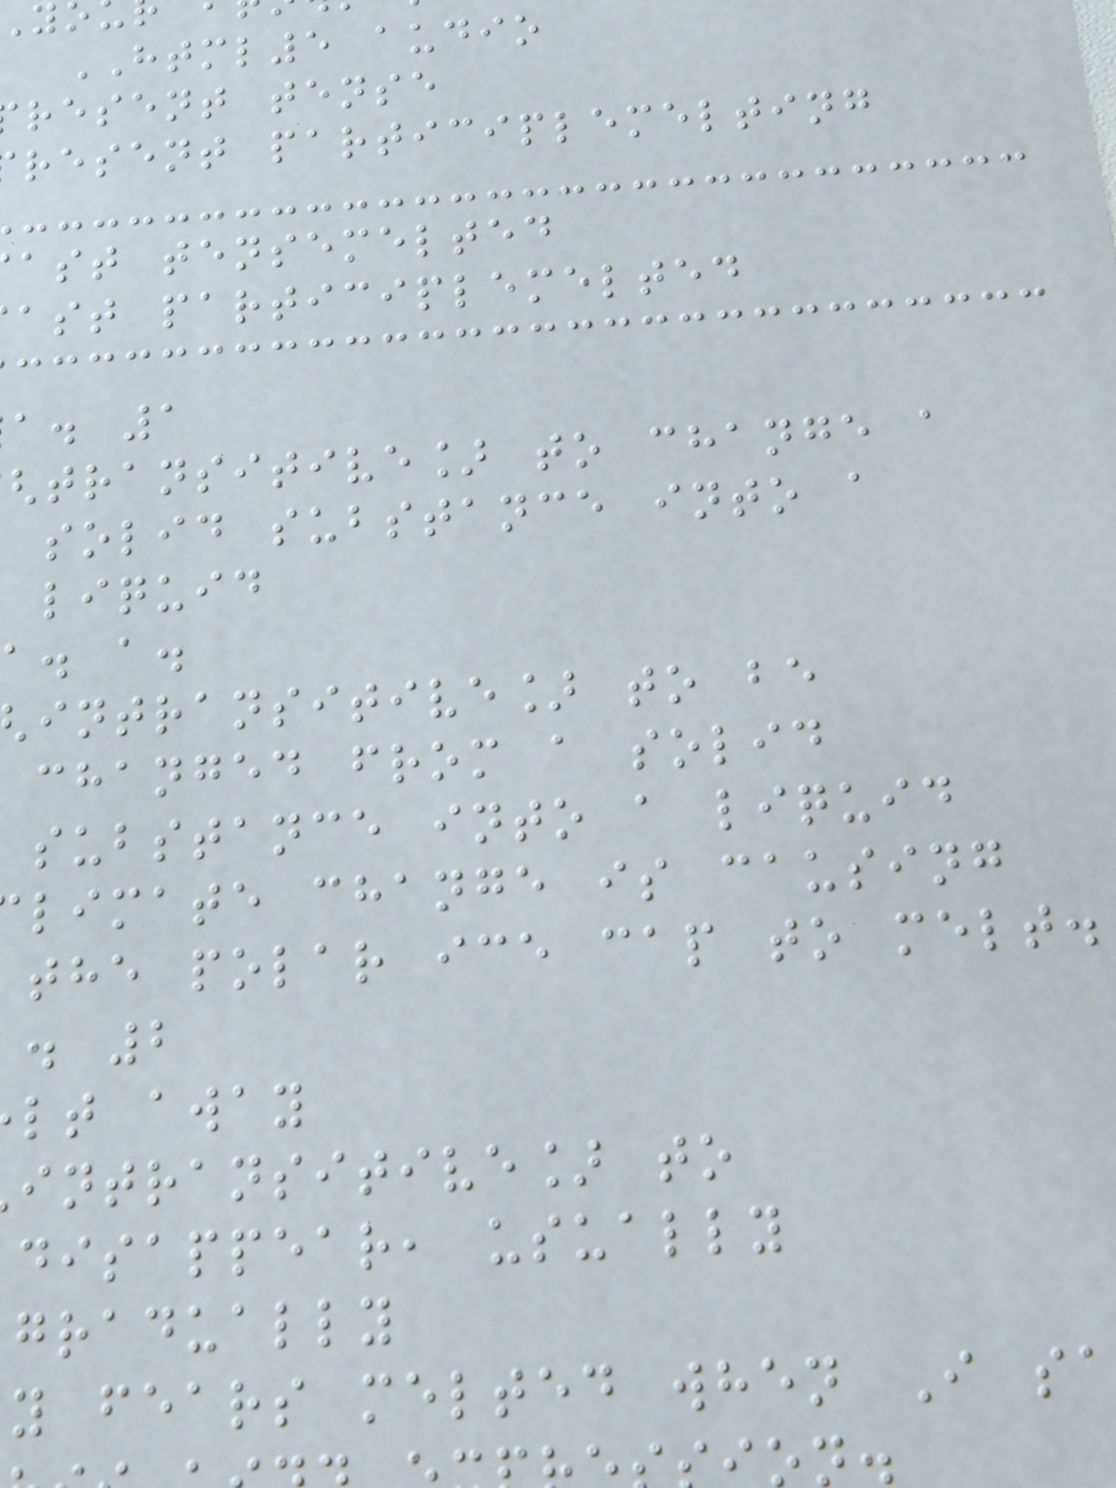HTML5 audio
resent tense
resent participlemelting
ast tensemelted
ast participlemelted
a. 1
transitive] to change a
solid substance into a
liquid
a. a.
intransitive] to be
changed from a solid
substance into a liquid
limate change is causing
the polar ice cap to melt.
. 2
lt away
intransitive] to
disappear, usually
gradually
y fears melted when I sa
